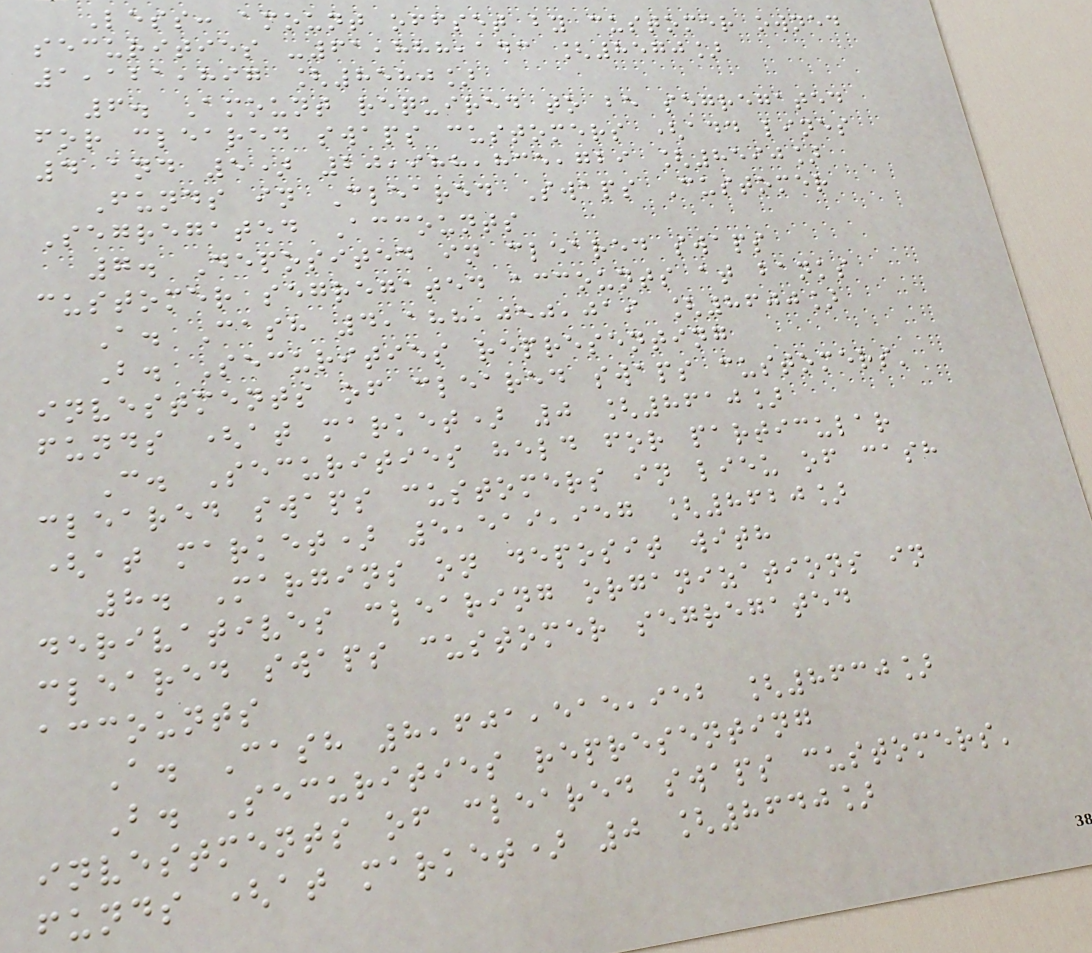Less: amount offset by customer owned
securities -61,888,143 [8570]
1,121,897 [8580]
6. Amount required to be segregated
for cleared swaps customers (add lines
4 and 5) 20,988,835,729 [8590]
Funds in Cleared Swaps Customer
Segregated Accounts
7. Deposited in cleared swaps
customer segregated accounts at banks
A. Cash 4,188,050,019 [8600]
B. Securities representing
investments of cleared swaps customers'
funds (at market) 0 [8610]
C. Securities held for particular
cleared swaps customers in lieu of cash
(at market) 5,519,957 [8620]
8. Margins on deposit with
derivatives clearing organizations in
cleared swaps customer segregated
accounts
A. Cash 8,601,515,952 [8630]
B. Securities representing
investments of cleared swaps customers'
funds (at market) 0 [8640]
